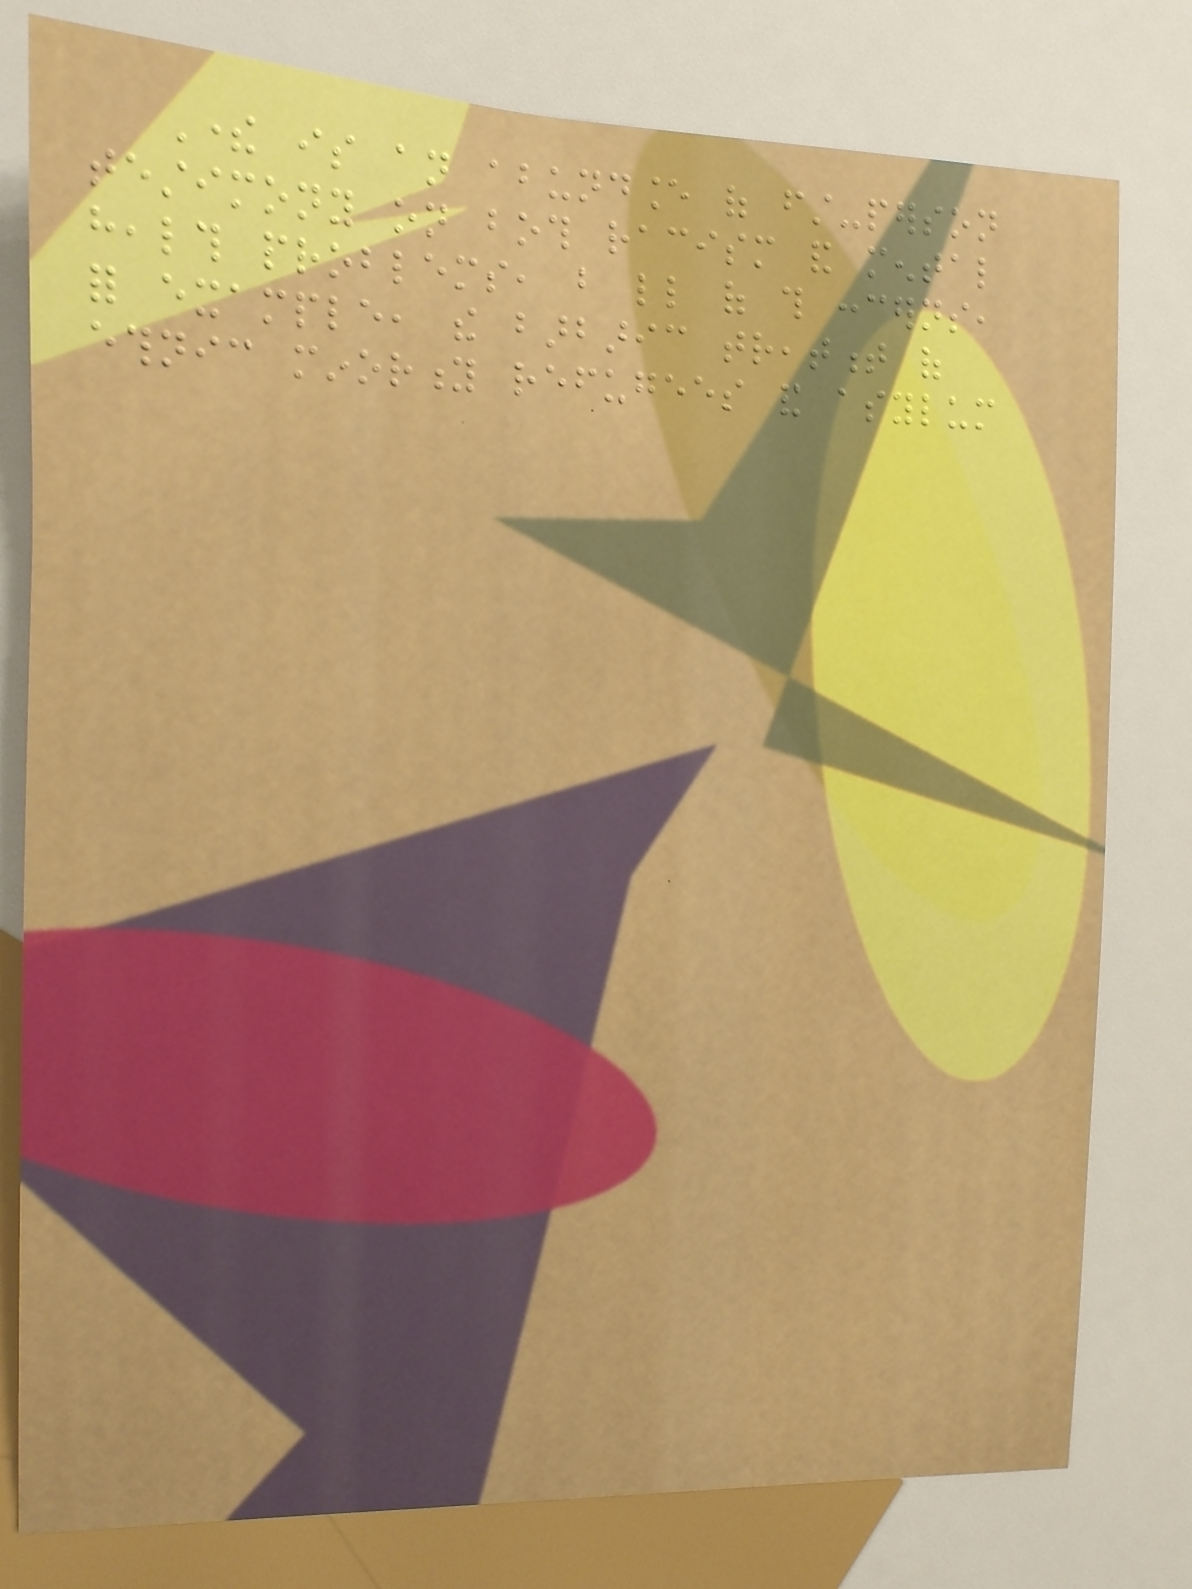There is an abundance of first-person
testimony on both racism and mental
health problems, but little of this concerns,
for example, the barbaric treatment of
ethnic minority refugees and asylum
